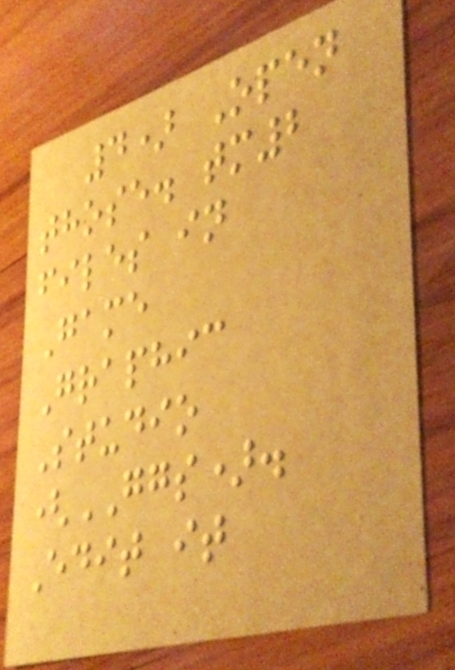4) Open
those. tm2
files in
Game
Graphic
Studio
(GGS).
Edit it
